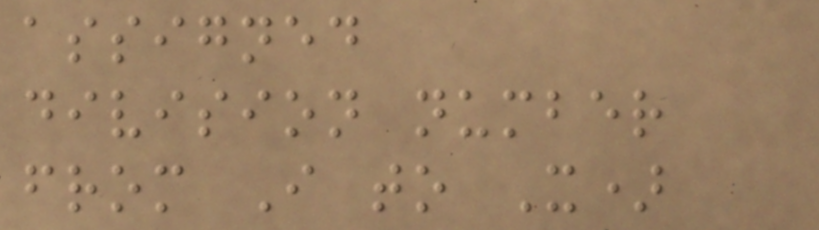assigned
division number
from I to X)
